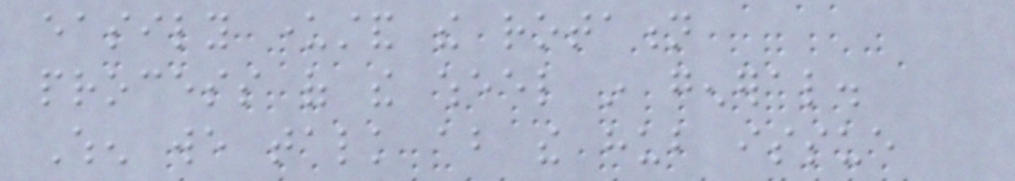easily understand the rotation
process of the wheel in general.
When we talk about the hub issue
